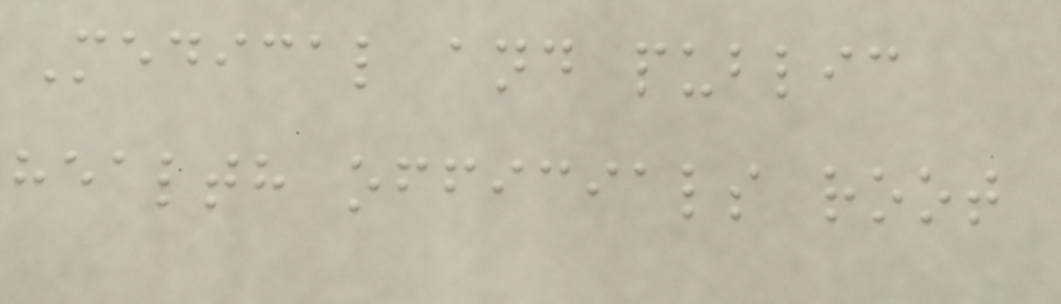Medical and public
health officials root
